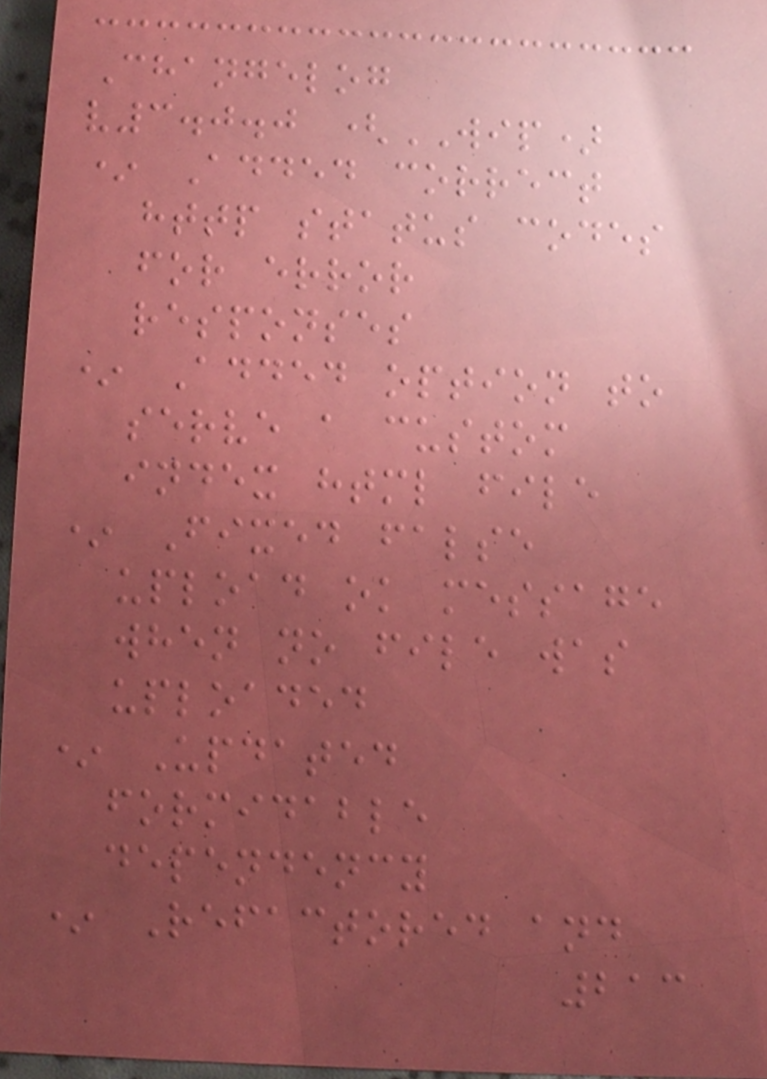Changelog
v3.0.0 (WIP)
* Added correct
http status codes
for error
responses
* Added option to
serve a custom
index html file
* Fixed false
upload ok message
when no file was
uploaded
* Updated
formidable
dependency
* Refactored and
213
